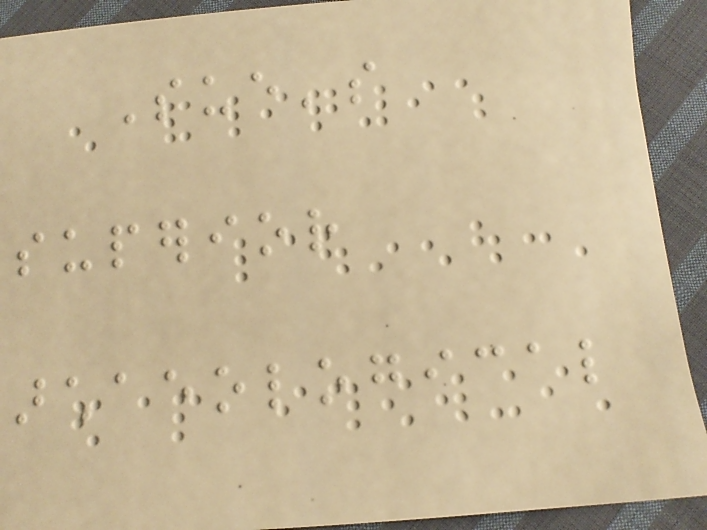Sue's
superior
archaeological
